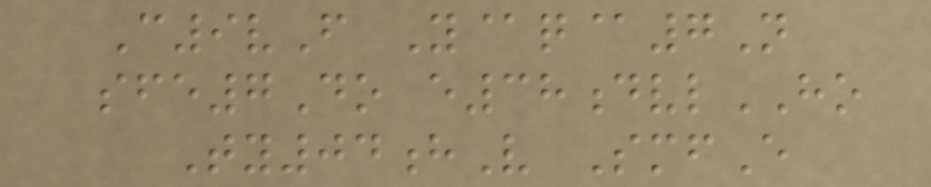C9vF Y@q@7N
sfe7Do e38dvlHO
Ty04hV SmfE
